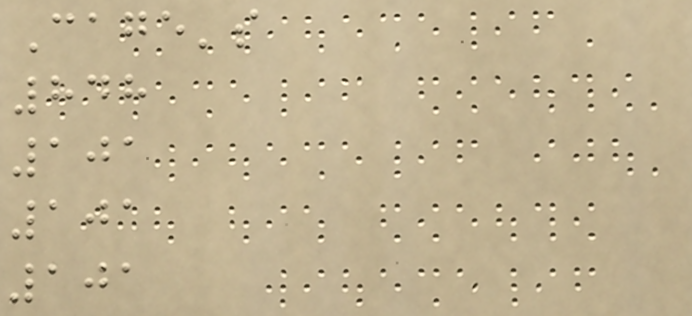Cage's
848
101
101
101
